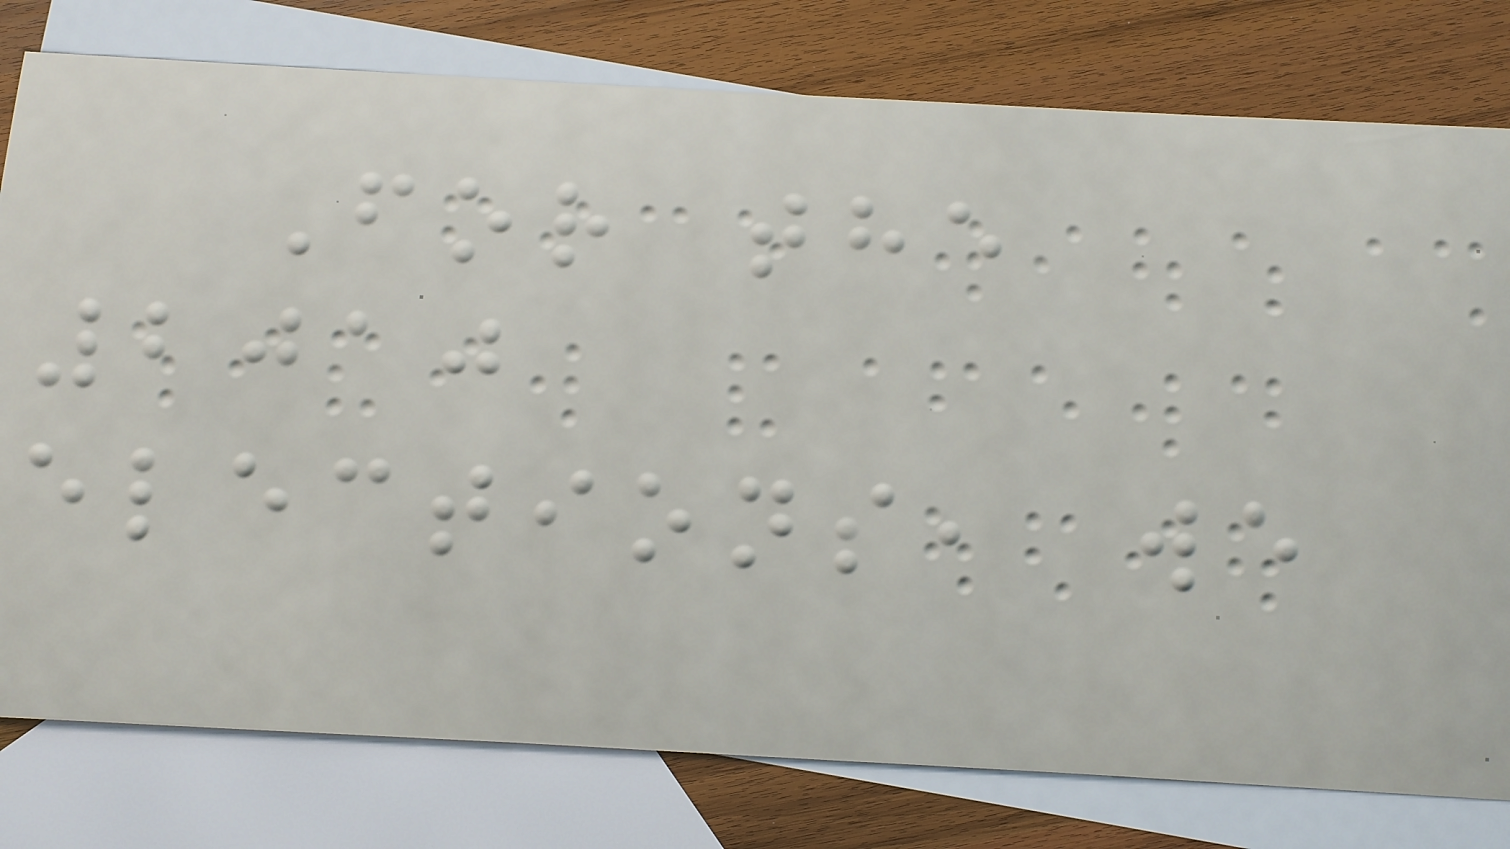For the
2010
elections, we
